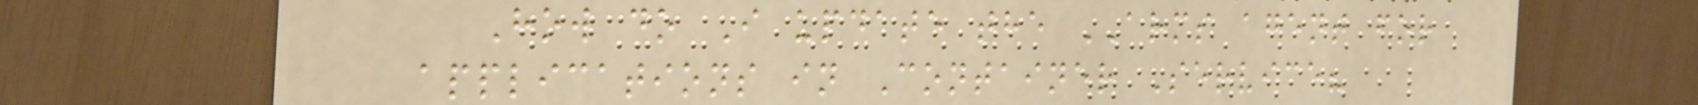How do I update the ARMS agent for
applications in Container Service?
